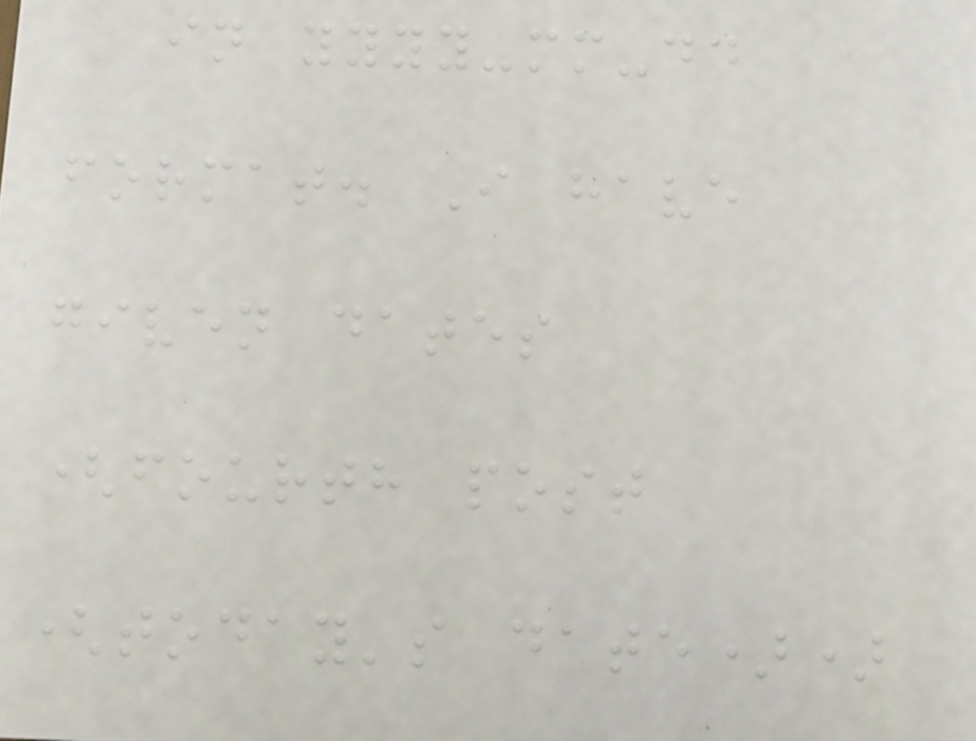in yyyy-mm-dd
format. I have
given dates
(fourth post
(today's date))
